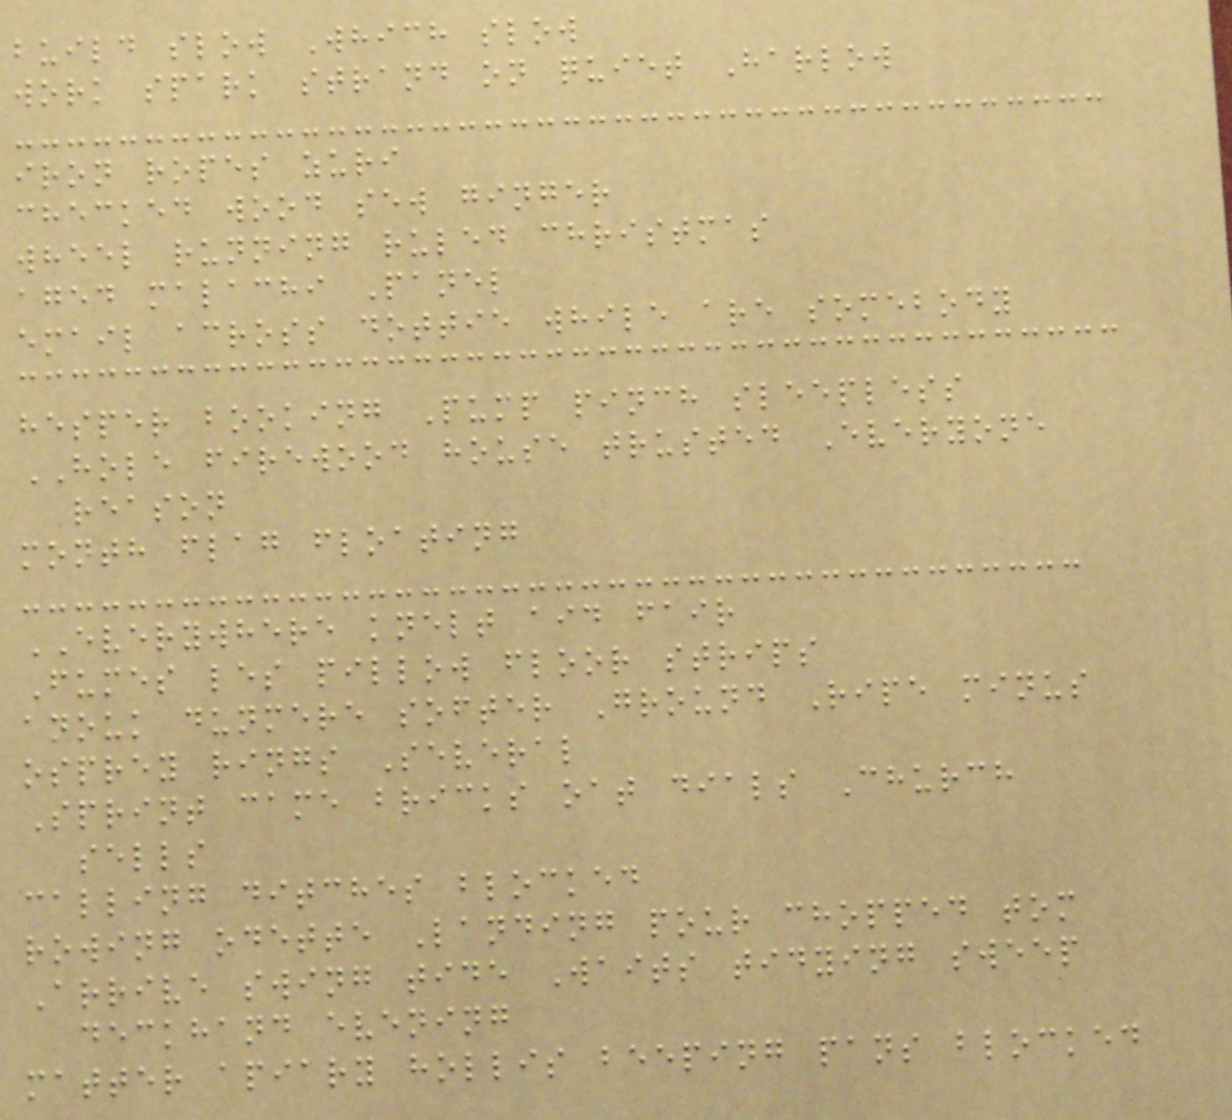build slow Which slow
work spark strand on quiet Harlow
iron ropes zuri
checked wood sew ginger
wheel running ruled christmas
aged malachi Panel
email across dottie while are somebody
hesper booking Pump pinch sleepless
HOLE firewood house trusted Everyone
reason
month flag floating
EVERYWHERE knelt aid fair
Fumes les pillow floor strips
anouk dunmere softer Ground Ripe minus
osprey rings Several
Sprint came bricks oat dials Church
sells
calling ditches blocked
rowing odette Landing pour chopped tom
Arrive swing tide Waits tidying sweep
deckhand evening
matter apiary hollis beeping pans blocked
